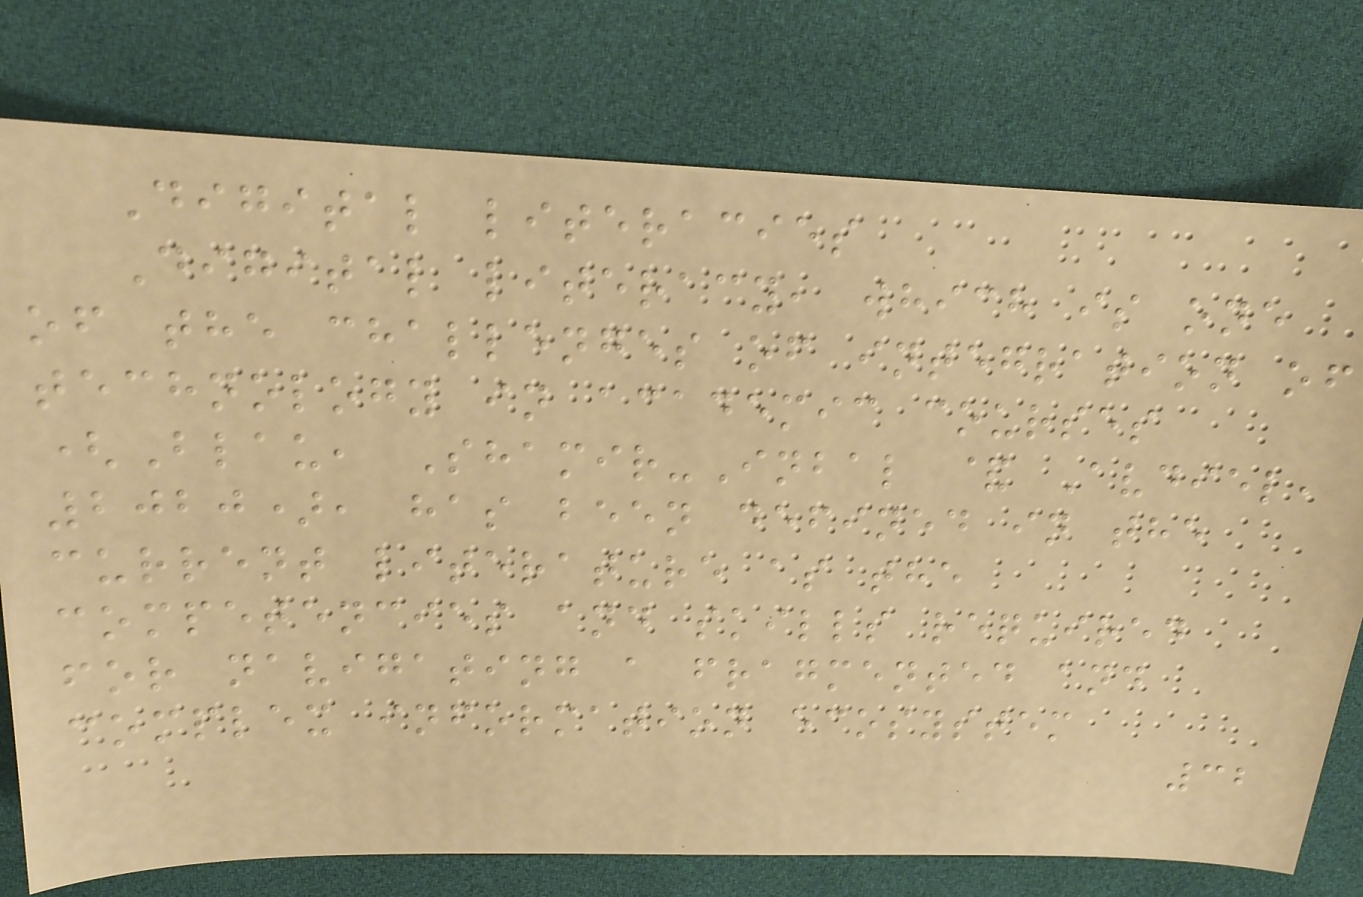Digital literacies
Digital literacy, which is one
of the challenges of integration of
technology in academic courses
(Blau, Shamir-Inbal & Avdiel,
2020), has been defined in the
current literature as the
competencies and skills required
for navigating a fragmented and
complex information ecosystem
32
